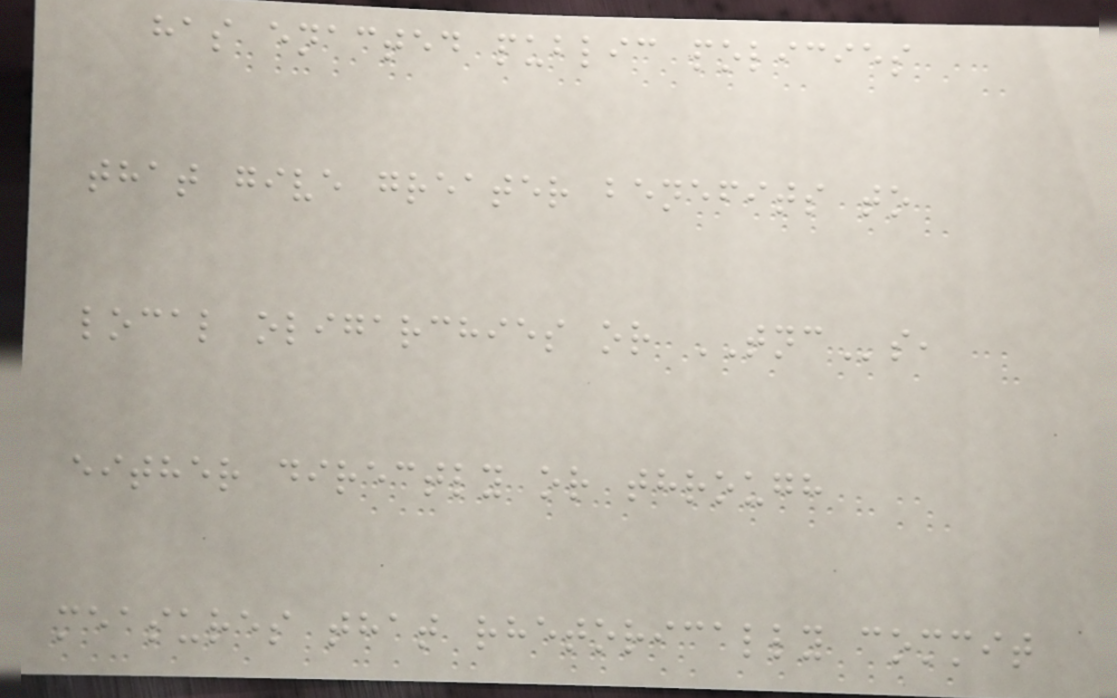has enacted public policies
that give greater benefits to
local oligarchies or TNCs,
either directly or through
measures that rhetorically commit
